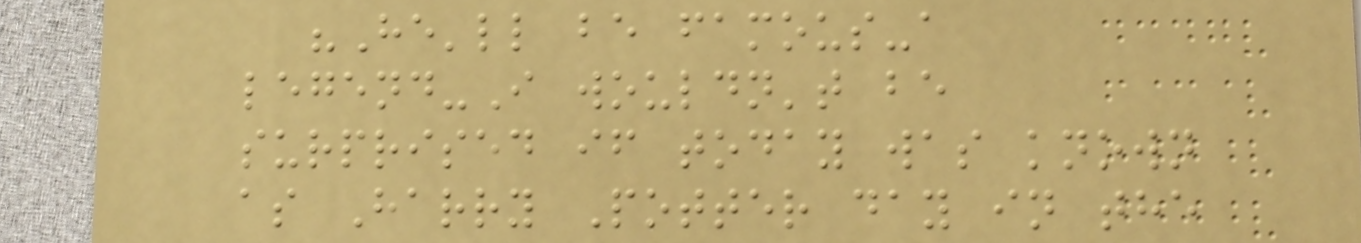"He'll be famous-a
legend-I wouldn't be
surprised if today was known
as Harry Potter day in the
